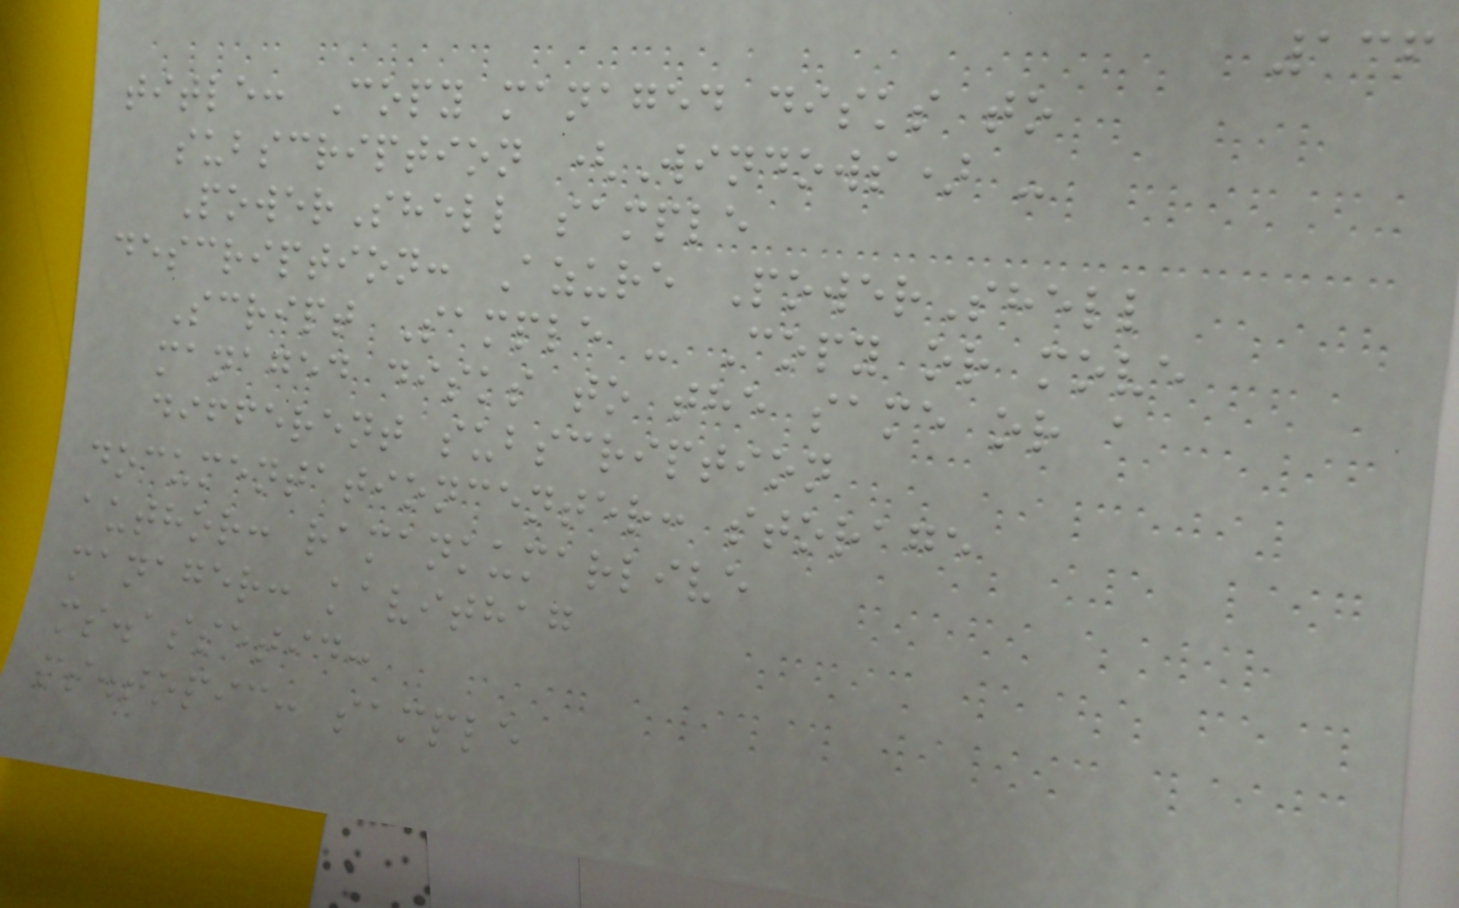136
title: Copy managed disks to
subscription (Windows) -
PowerShell sample
description: Azure PowerShell
Script Sample - Copy or move
managed disks to the same or a
different subscription
documentationcenter: storage
author: ramankumarlive
manager: kavithag
ms.assetid:
ms.topic: sample
